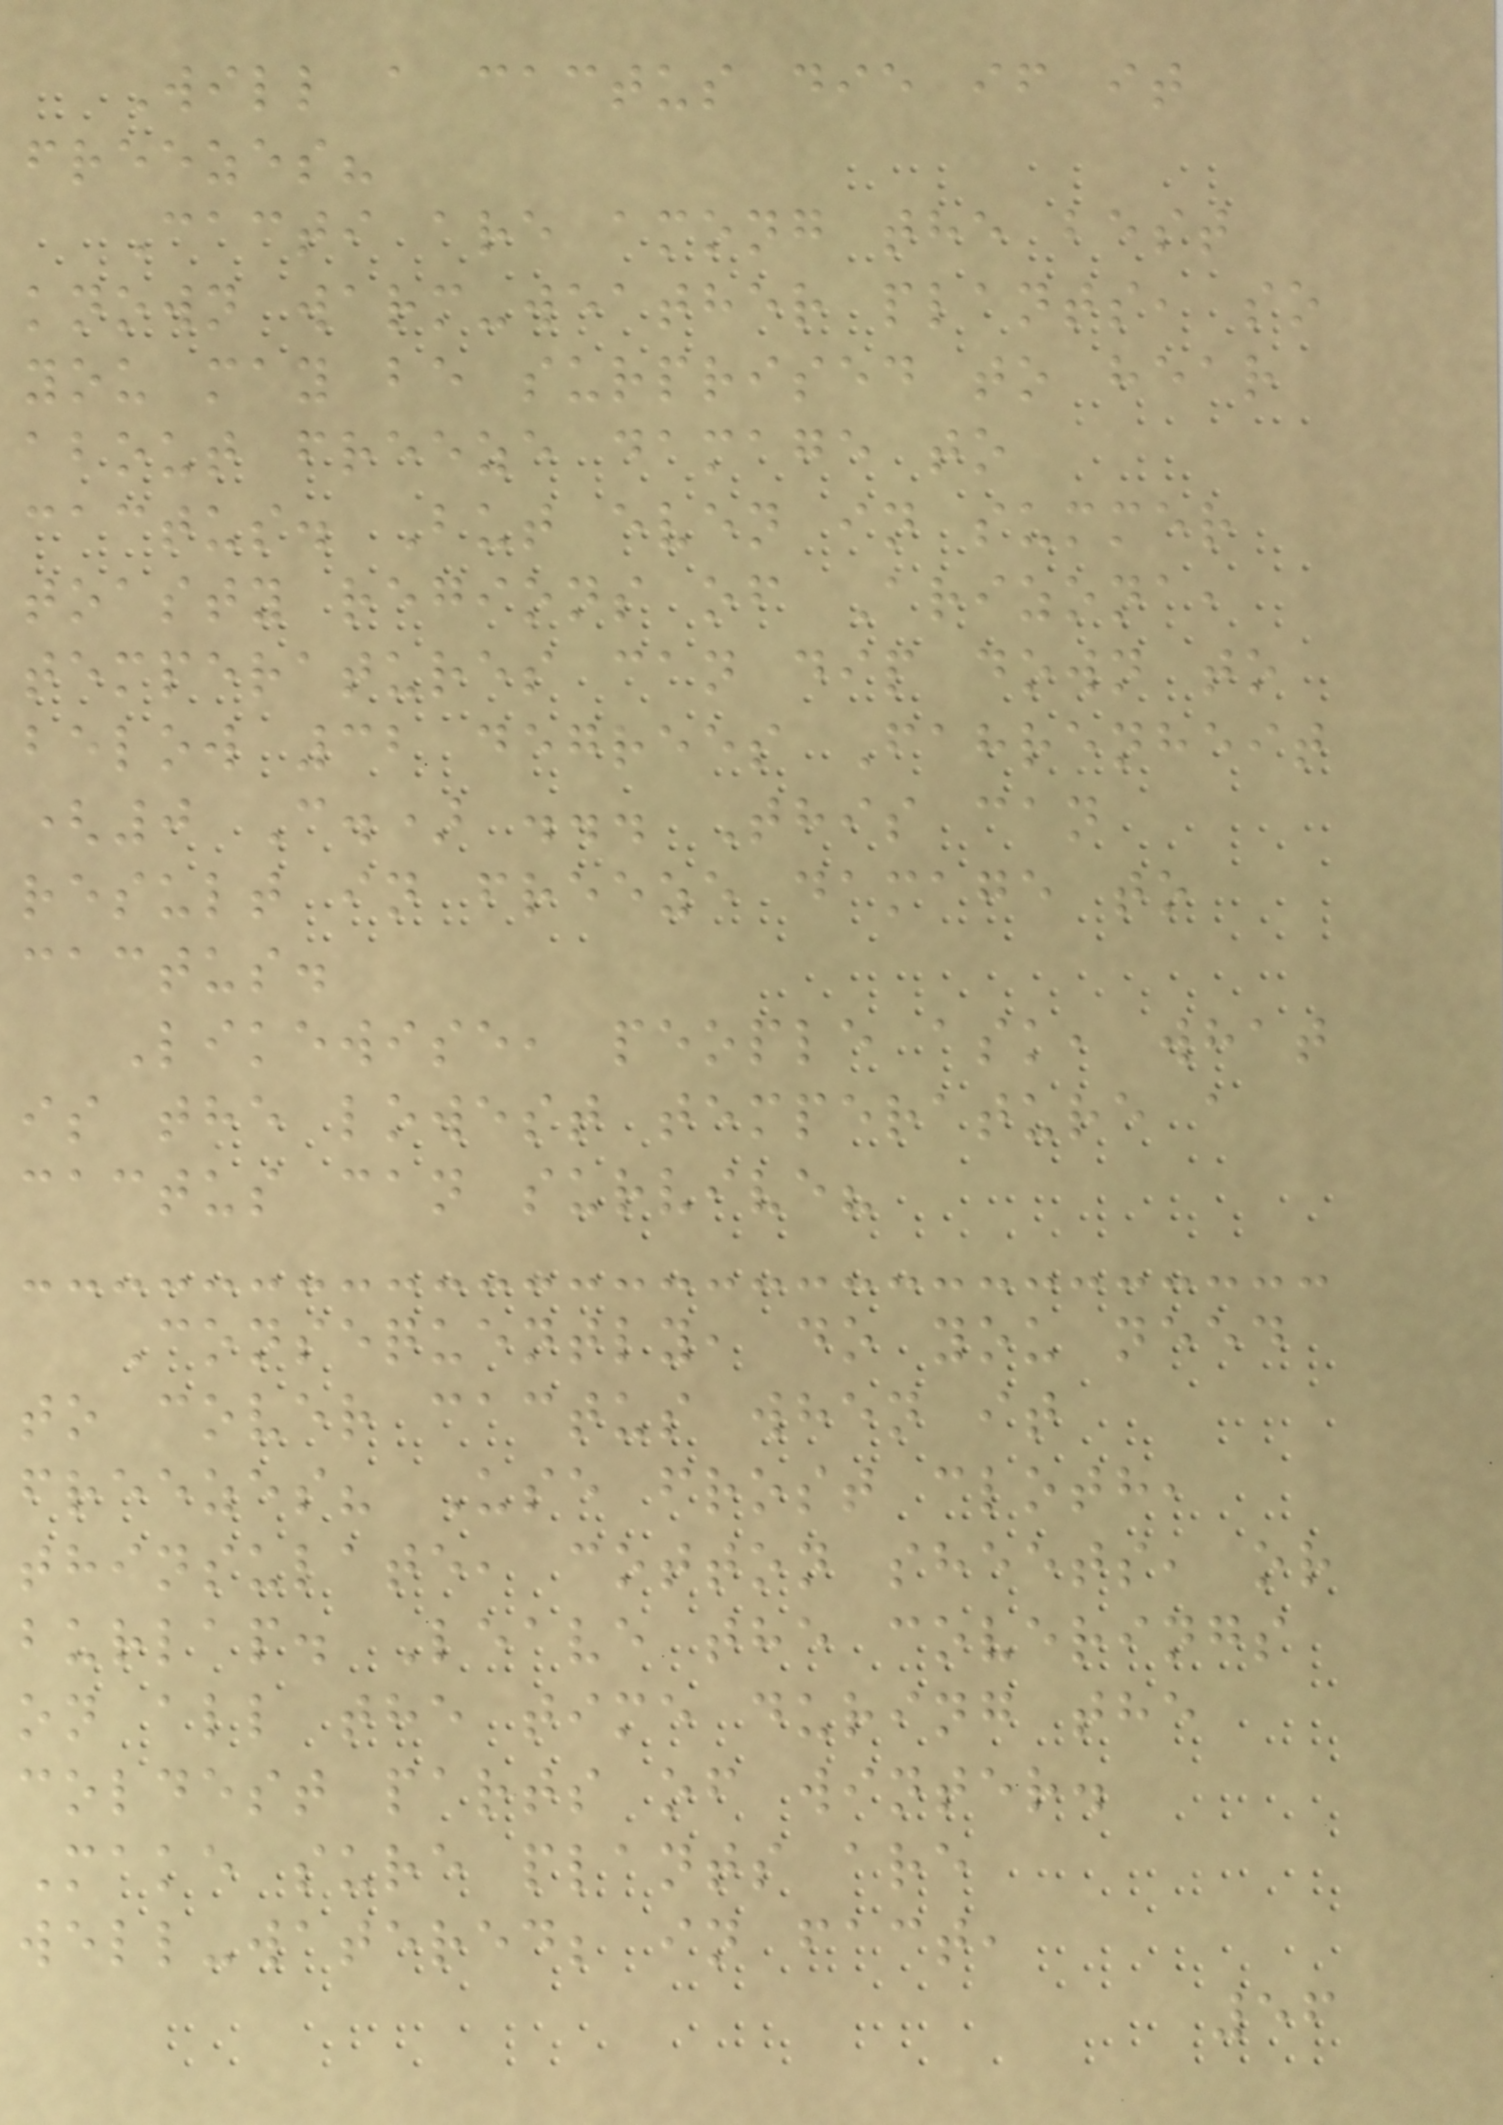Will a cactus die if it
freezes?
Cacti are among the best
known warm-weather plants, so
you may be surprised to hear
about freeze damage to
cactus. But even in summer
toasty regions of Arizona,
temperatures can dip down to
below 32 degrees Fahrenheit
(0 C.) ... This can
result in freeze damage to
cactus.
Likewise, people ask, what
is the lowest temperature a
cactus can survive?
Consequently, do you need
to cover cactus when it
freezes? Use frost cloth,
thinsulate, cotton sheets, or
burlap. Leave the coverings
on all the time during the
coldest parts of winter.
Make sure plants are
well-watered; in fact,
56
